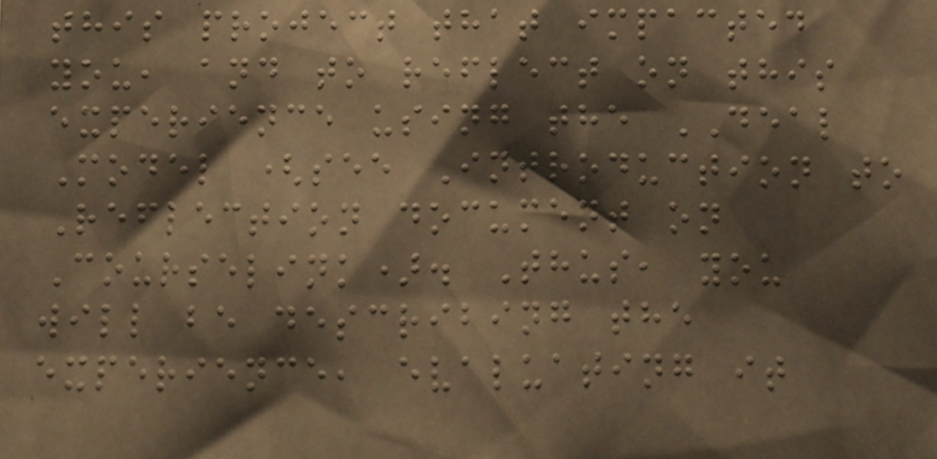this project that impacted
you, and to reflect on this
experience using the DEAL
Model (see Introduction to
Reflection document on
Courselink). Thus, you
will be describing the
experience, evaluating it
